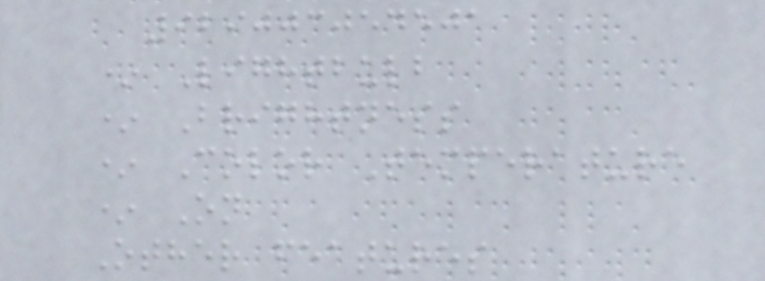929003054501
* Lightbulb
* Brightness
* Color Temperature
* On
Other features
